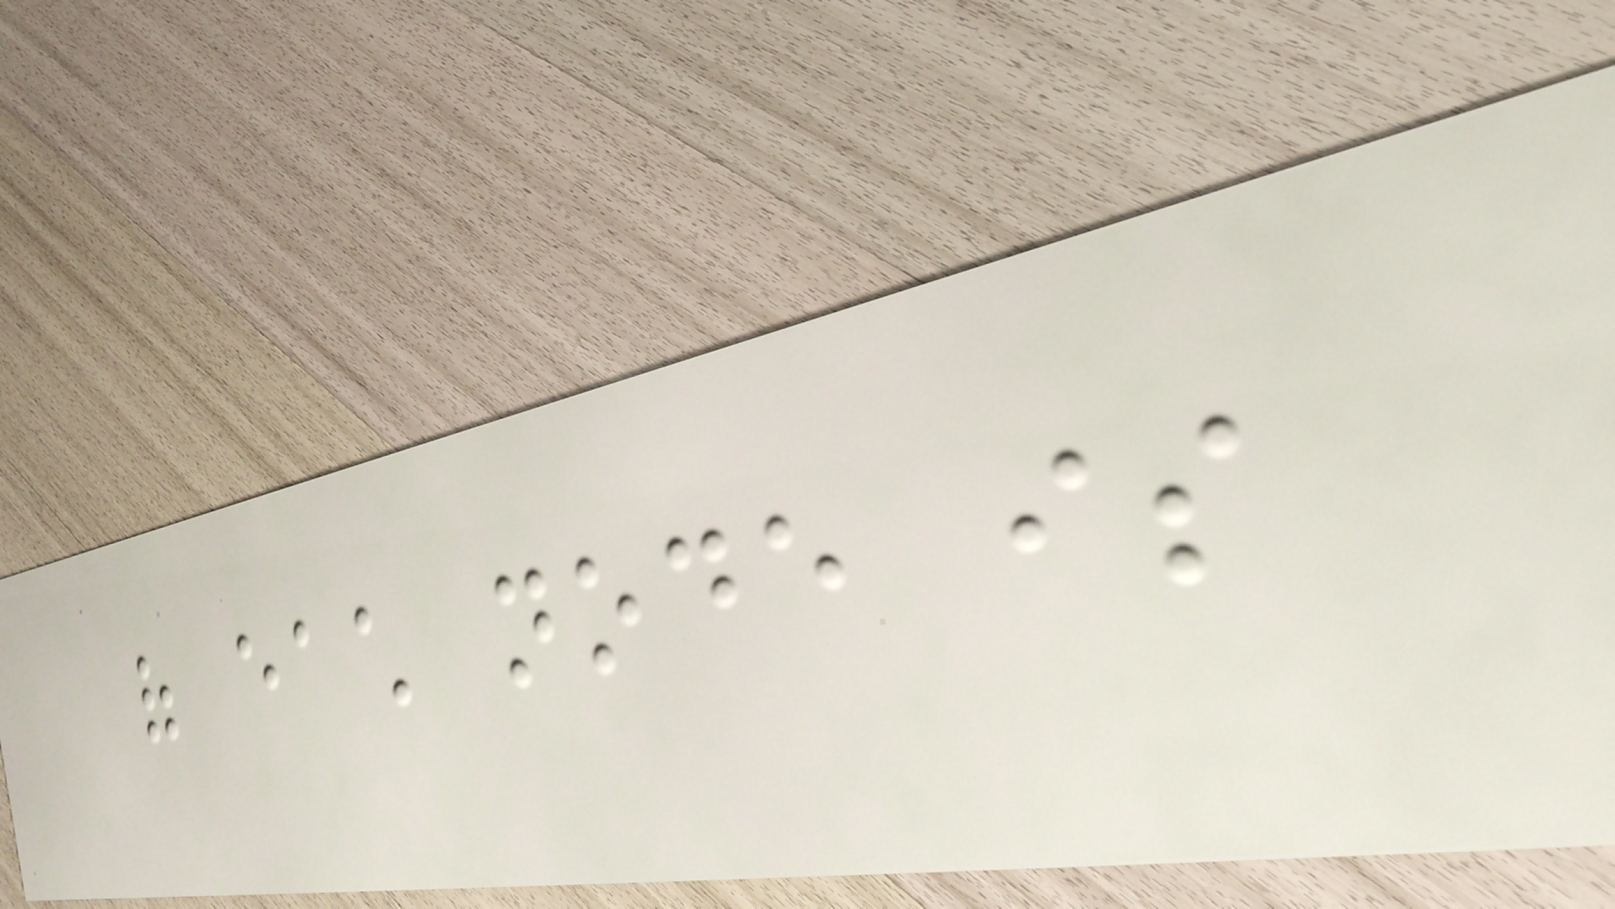of each node is
